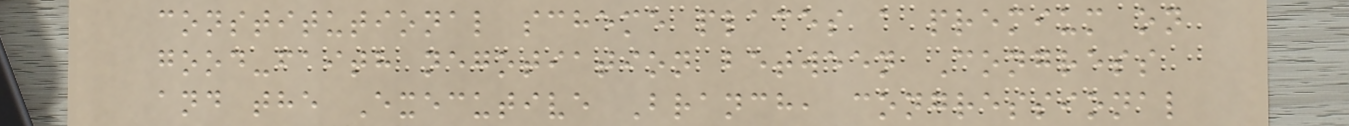constitutional scheme places a premium on
good-faith negotiation between Congress
and the Executive Branch, congressional
